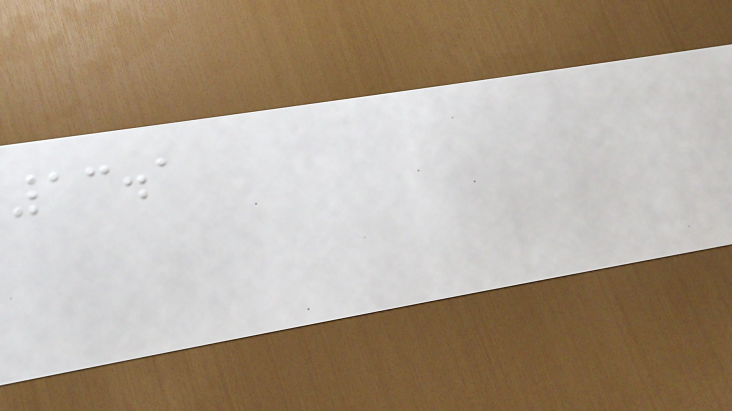13.1
